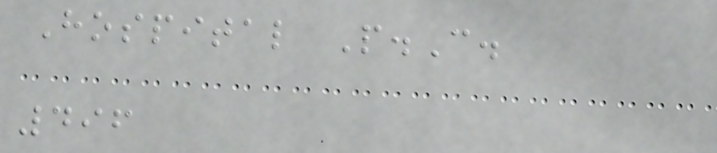Hospital P.C.
496
